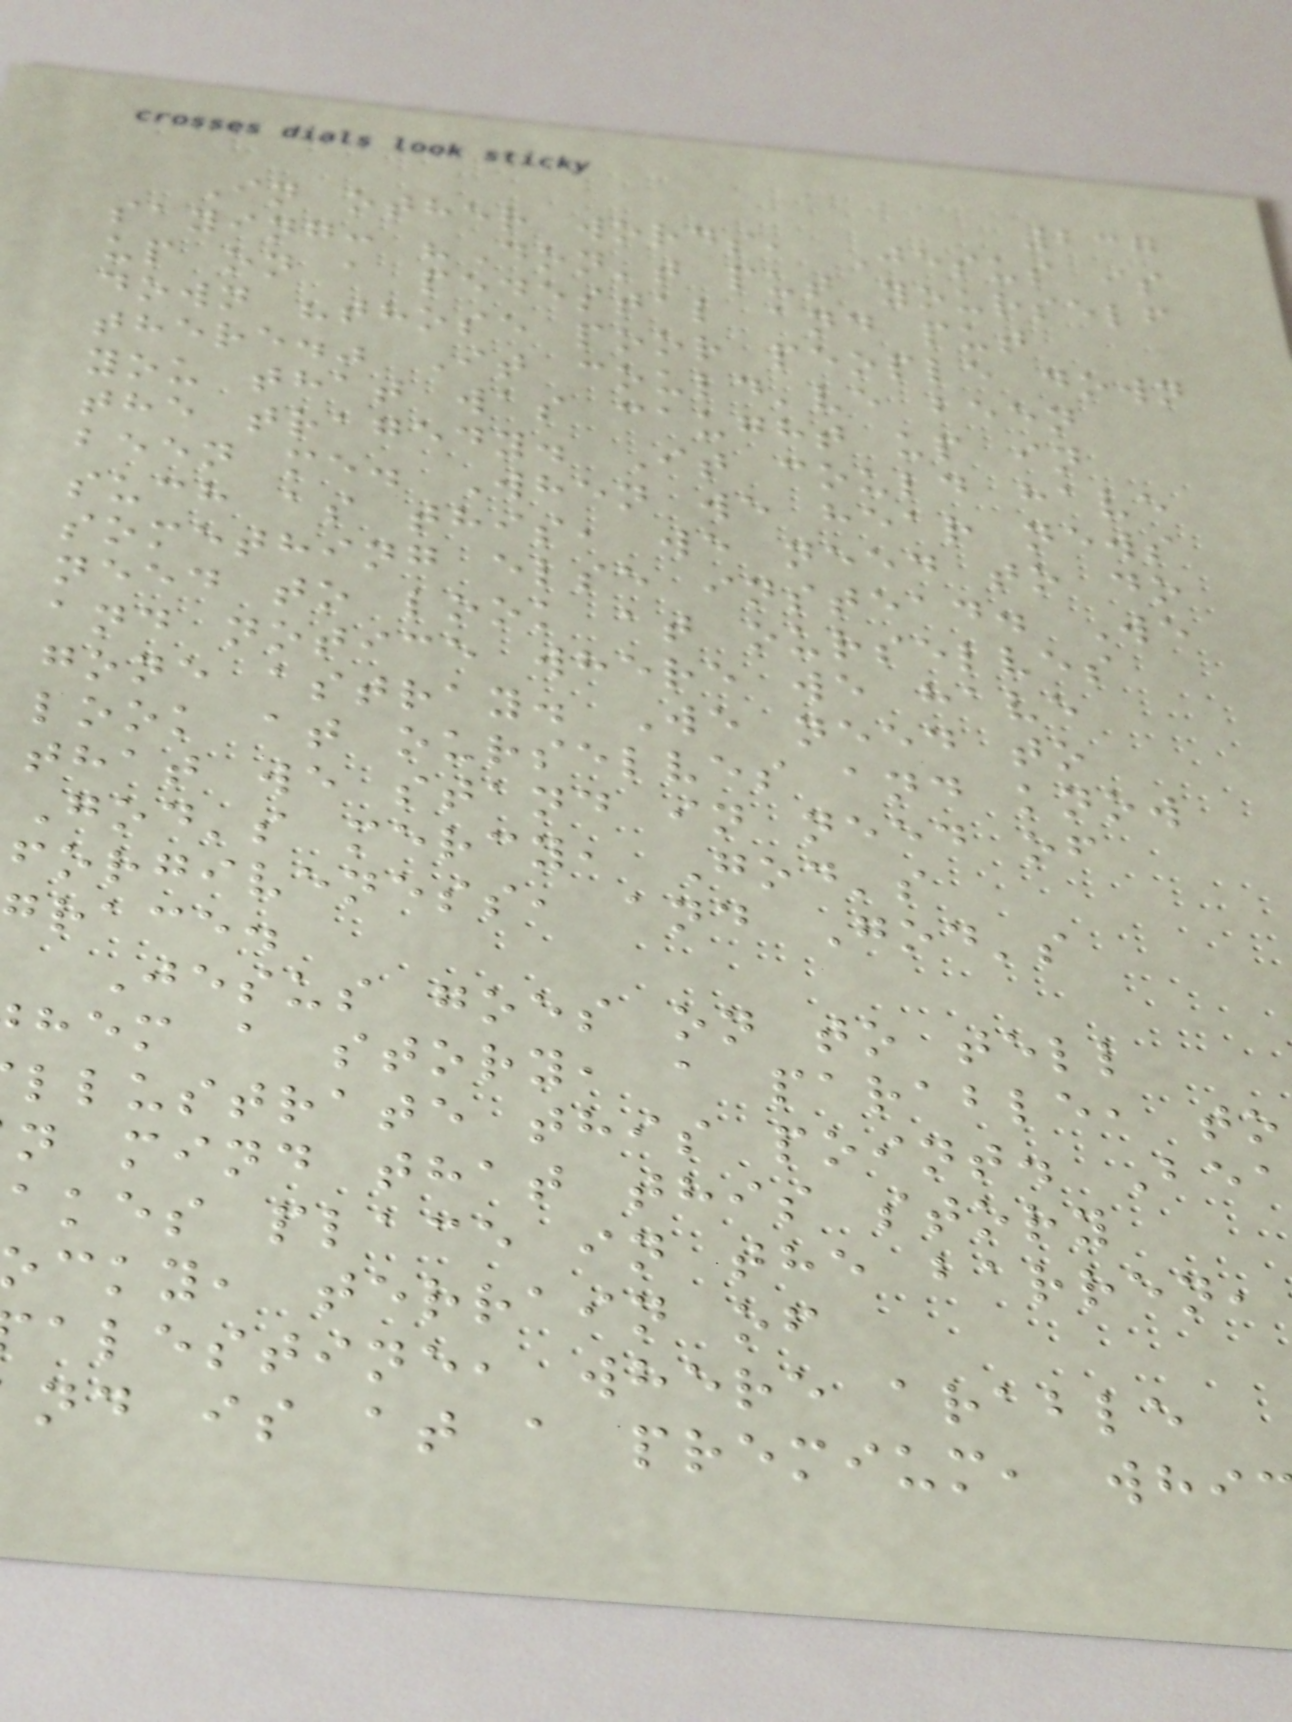237
In other words, Jesus is
saying: "Don't put yourself
up on a pedestal and put
down "those poor people down
there." It could've been
you that was caught up in
the tragedy. It could have
been me. When we hear news
such as this, we need to do
something else instead. We
need to look at ourselves
and notice where we have
gone astray. We need to
look at ourselves and know
that we stand in need of
God's mercy, God's
forgiveness, and God's
grace.
Jesus goes on to tell
hem a story, a parable, to
llustrate this point. Bea
n mind that this story
akes place in the barren,
cky, terrain of
alestine, where arable
nd is at a premium, whi
